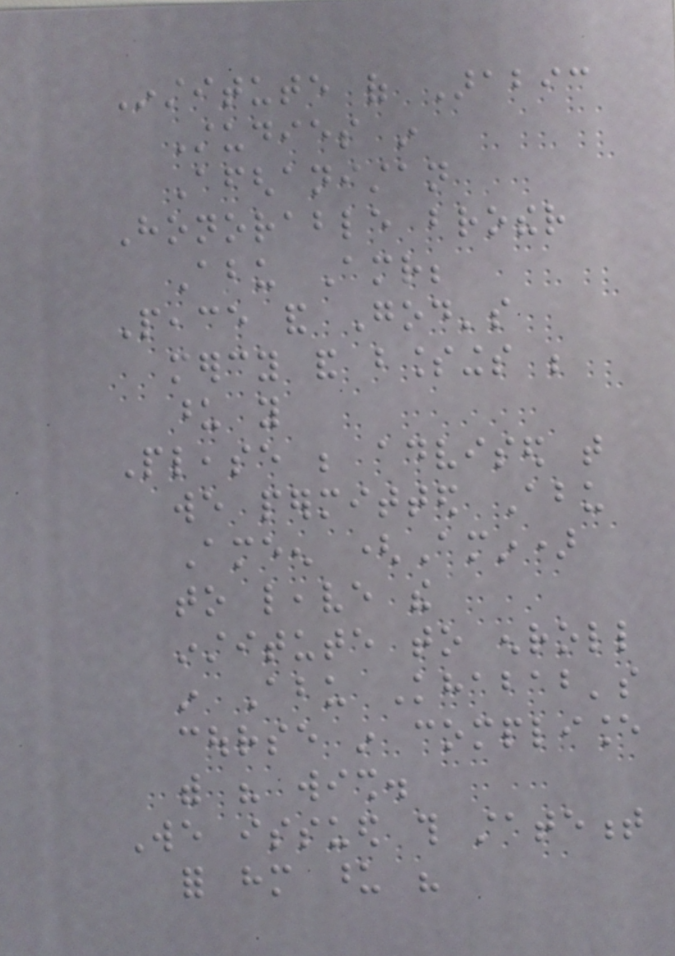Institute of Arabic
Studies in
Afghanistan
Honorable brother
Abu Amr;
Peace and God's
mercy and blessings be
upon you
Please be advised that
we permitted Abu
Ameen (Amin)
to leave the
institute to enroll
in Abu Khabab's
course in compliance
with his wish.
We issued this statement
for him upon his
